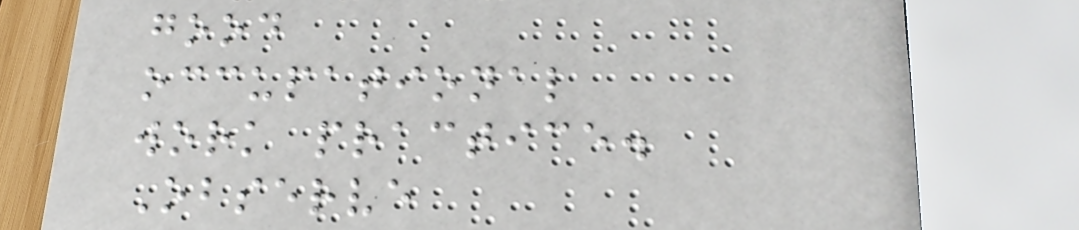good
occupational
work practice.
Observe
